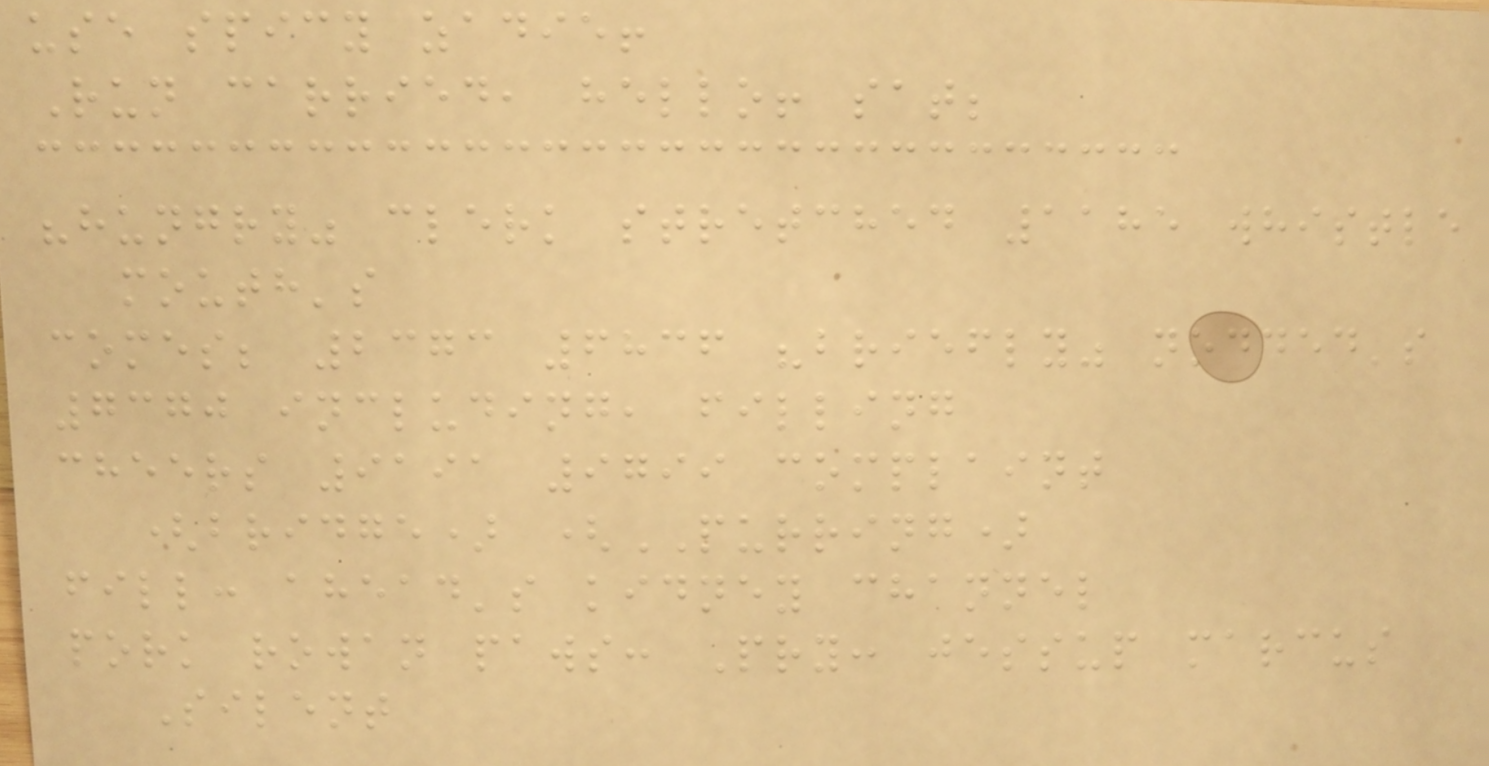use spicy zadie!
Run carried, hello! sat;
"hungry" clerk stretched 1185 whistle
mouth's
comes; 2373 6836 "briefly" nodded's
7370 including, filling
cheers 9191 9799 complaint
(bridge) (PURRING)
fill: ahead's kidney channel
pork rowan paws: Pry: jessup marcus
Silent
